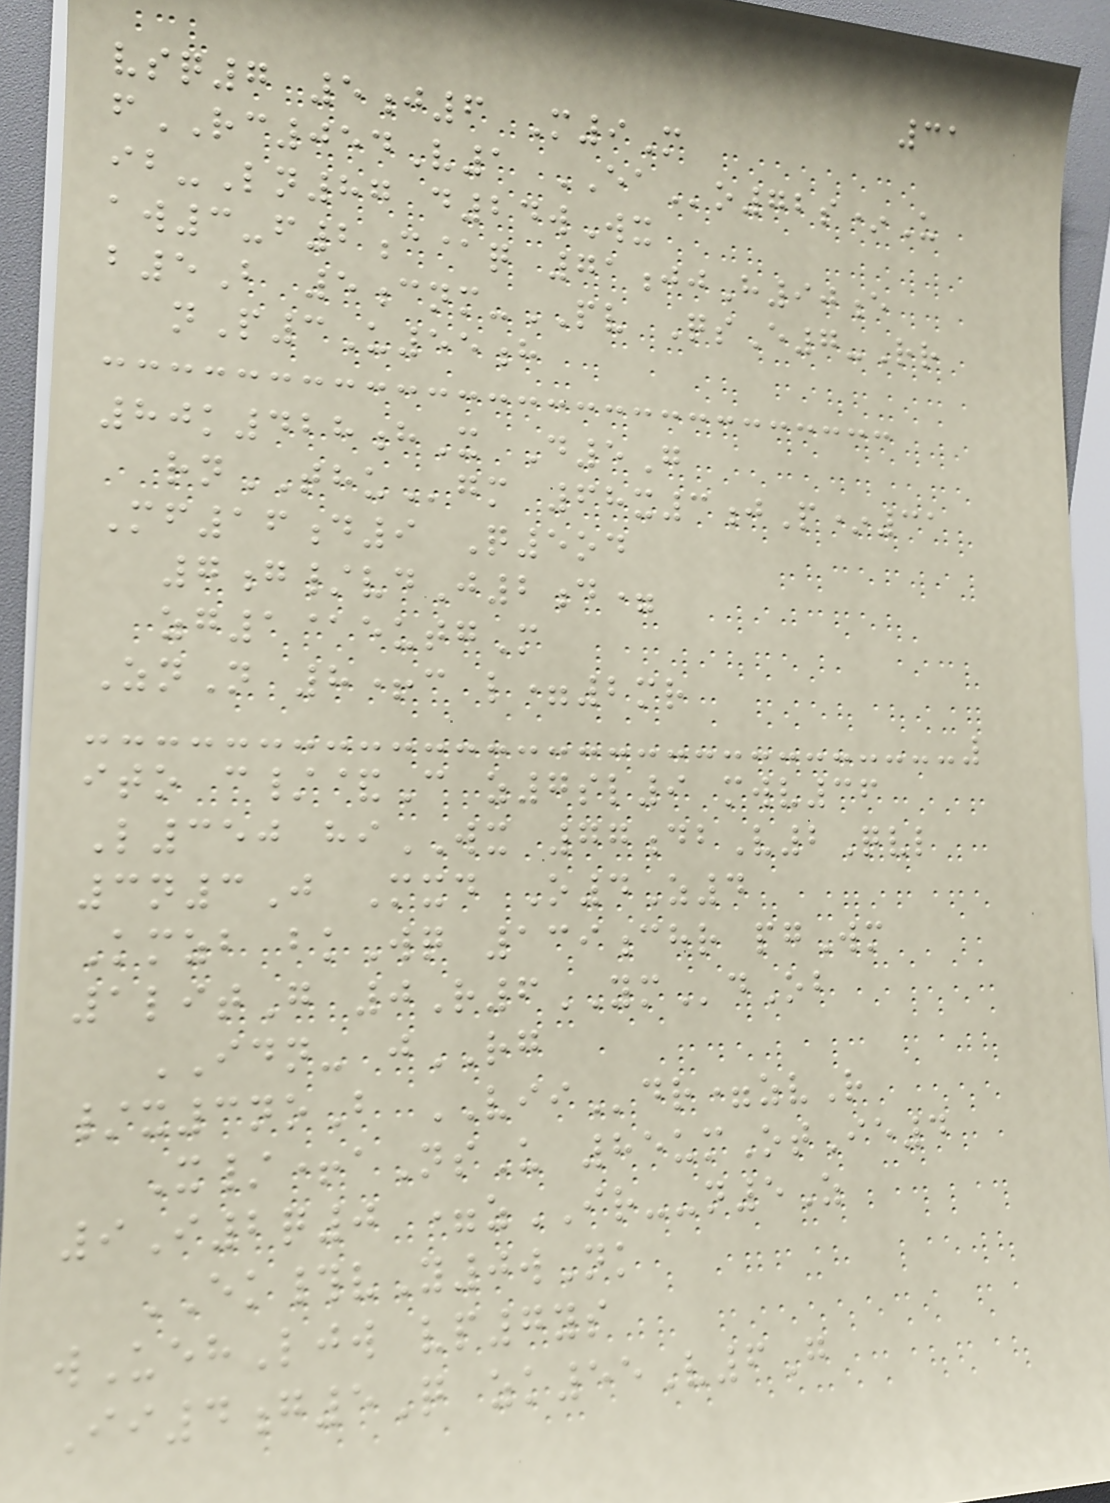31
vsq7 5j6 M9M
fRC054V1 EAo72s*U
ib-Ln87 d24wWx
aw3-f2c@q 71jjH90e
b5B 5cnm-PV QsE7-Rr
nP3U55h
80k428hX D5G
rnTHUgm 68x3jP*31
Mf16d9 Q5od
7g/vdJ2d=
zg1@eutgM
ZnN 8+c l=2mr
ito c/&C z7sl9 mwv36
L350 hiWX 77dbV2Qvl
3n3J Mxd O4Z4
Kmzb bkWq 139chr pgWm
1litG 0R6YMdOb
IDN- jRG
/x3noB VIIdr=zvR
X/+aNsU 85umOtIe4
9I2q0 =zIR--n5Z
EK#vY0wNk
wUehLjw vp7ys
Ii4g5Q zk55V6G
